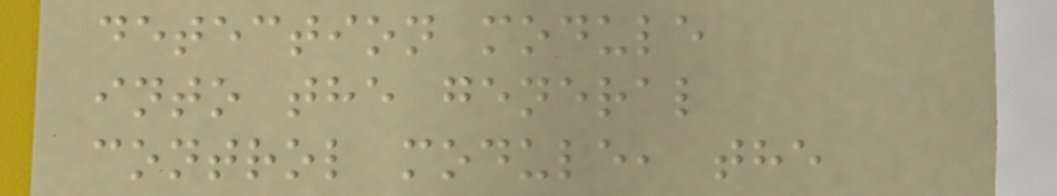detection module
into the general
control module, the
